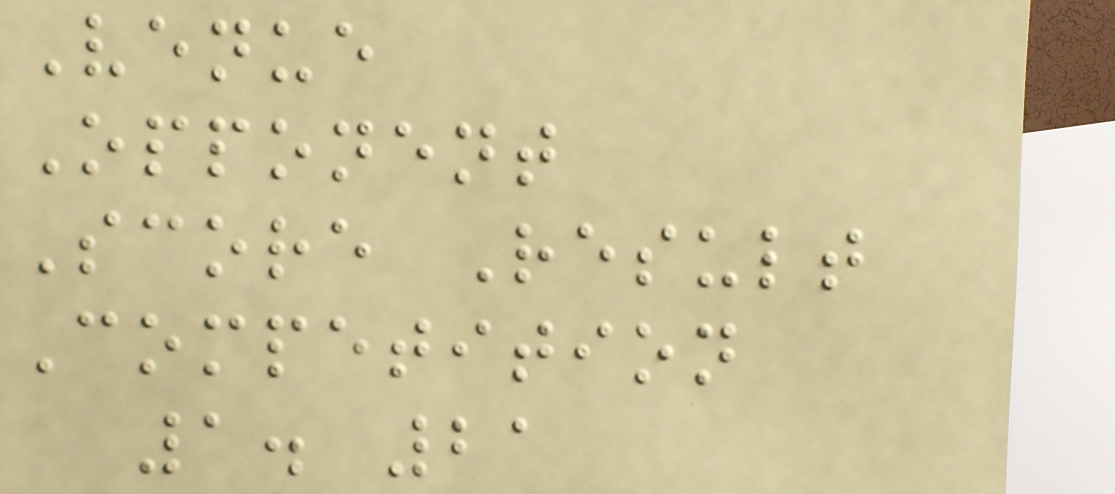Venue
Opponent
Score Result
Competition
1. 21
